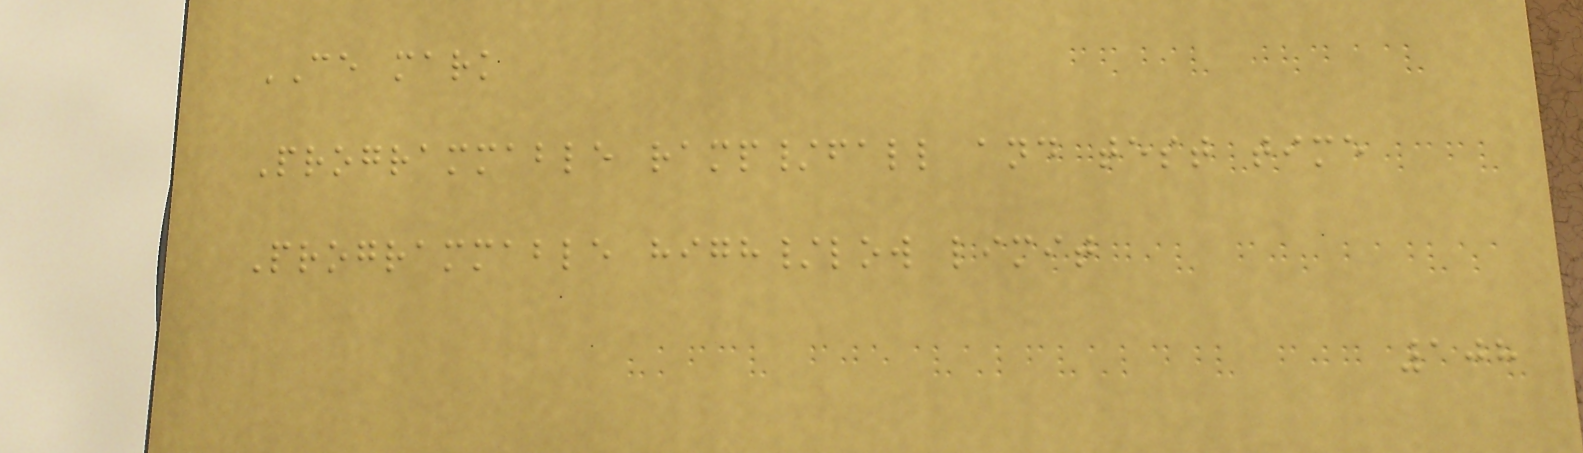CE mark
Programmable ramp/fall and test time
Programmable high/low limit
108
